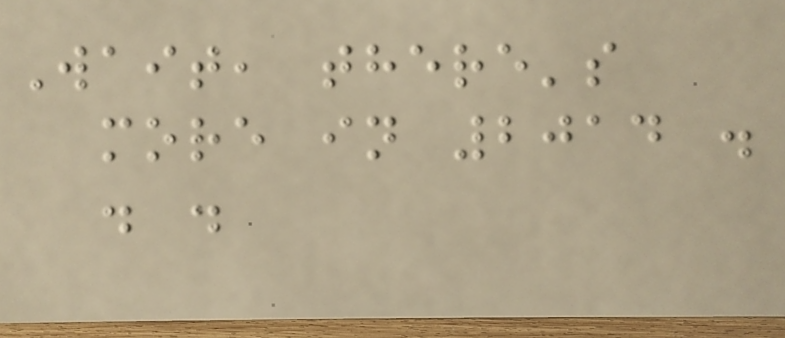Wait, there's
more in 2014 .
. .
